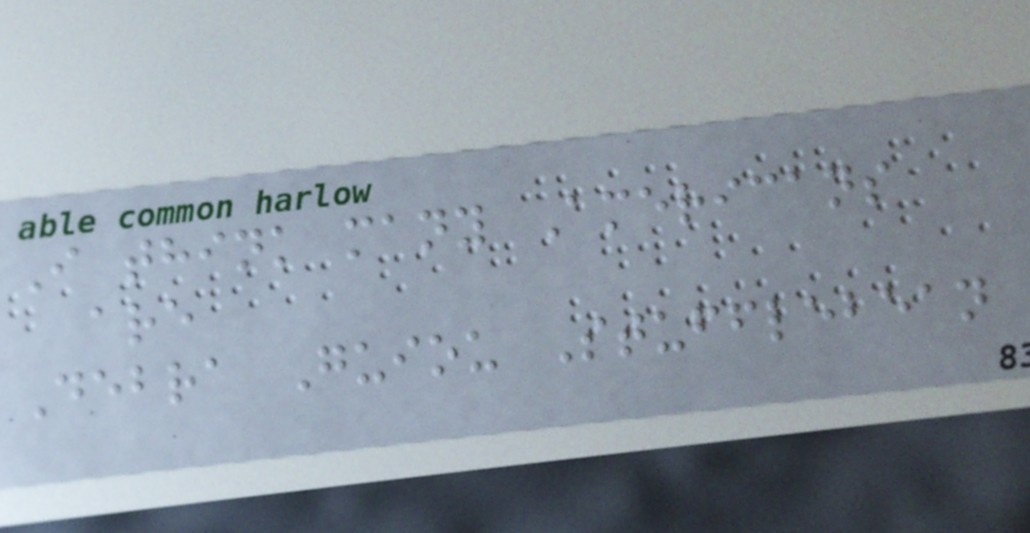I think many Americans
are
Debra Guiou Stufflebean
